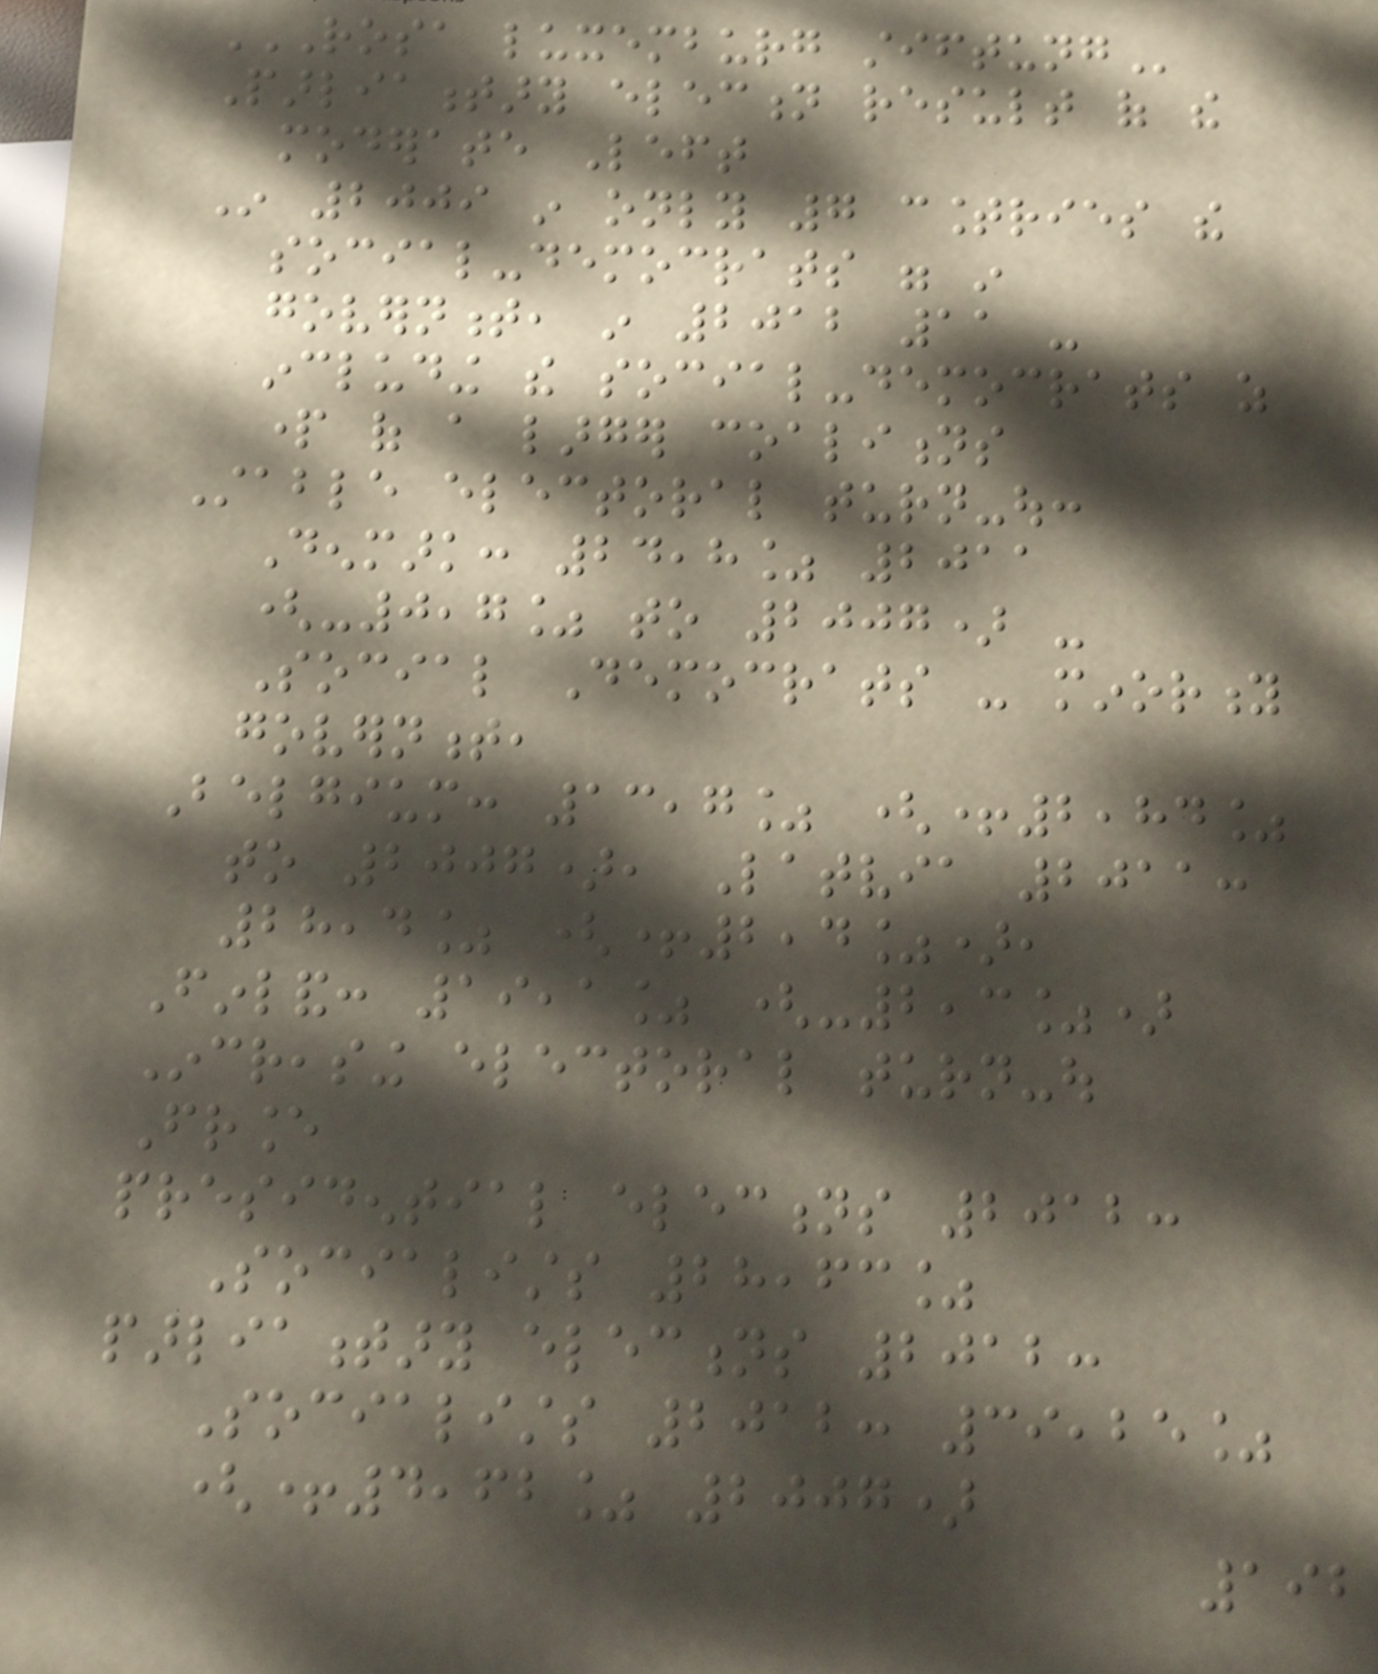ROSA LUXEMBURG STIFTUNG
Parliamentary election result of the
moderate Left
In 2009 in only 7 countries the
social-democrats were in
government, in 2012 11 -
including the social-democrats as
part of a larger coalitions
Stable electoral turn-out:
Denmark: 24,8% 2011
(-0,7% to 2007) -
Social Democrats - minority
government,
Belgium: 13,7% (+2,84%
to 2007), Latvia 2011:
28,4% (+2,4%),
Finland: 19,1% (-2,3%)
Increasing electoral turn-out
France
presidential elections 2012:
Socialists 28,63%
parliamentary elections 2012:
Socialists 2012: 39,25%
(+4,62% 2007)
192
